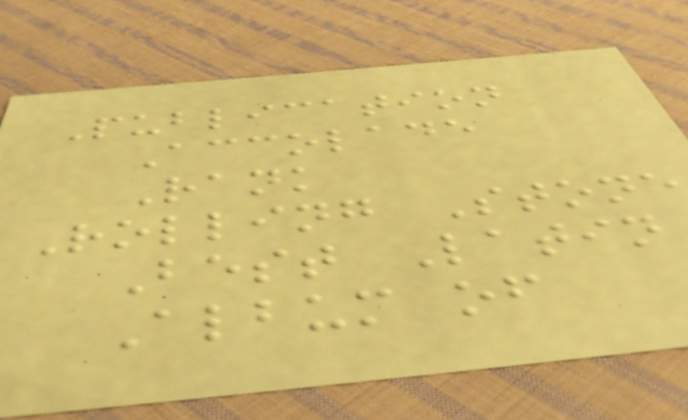Publication
Accolade
Rank
Rolling Stone
Best Latin
Album of
